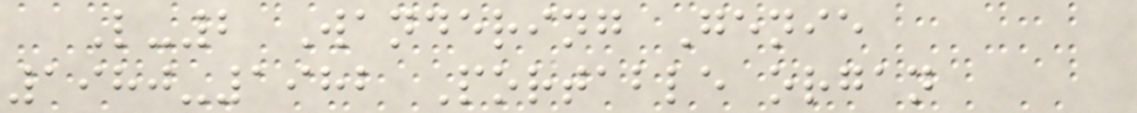L-2 Wandering Genie
1980-1982 Portable organ
